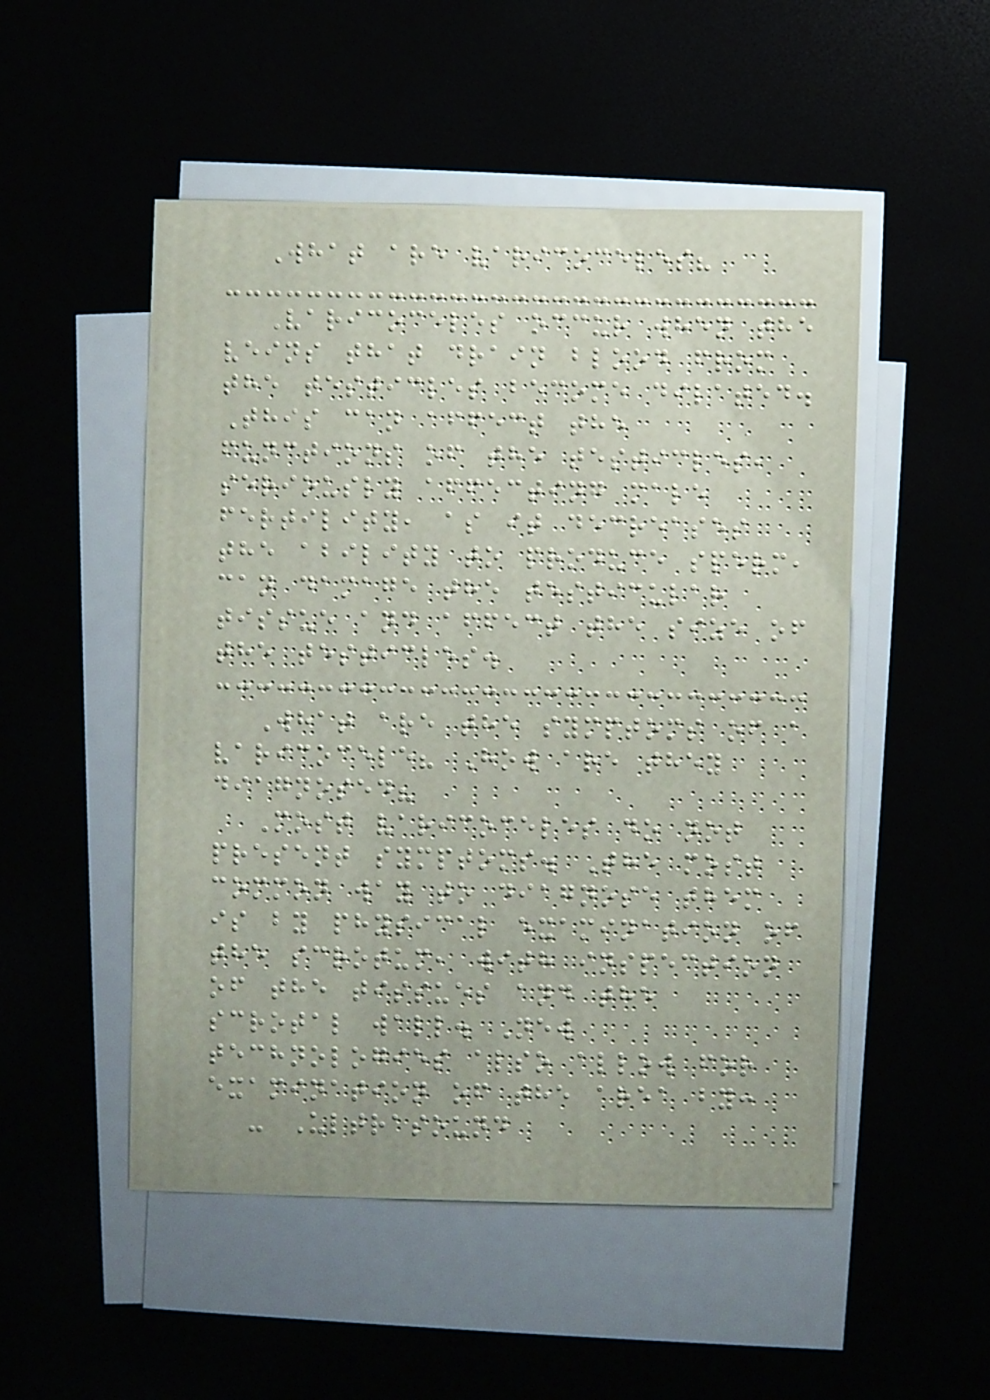What are varicoceles?
Varicoceles occur when the
veins that drain blood from
the testicles become dilated.
This can affect the
functions of the testicles,
seriously affecting male
fertility, as it decreases
the ability to produce sperm,
can damage the testicular
tissue and affect the size of
the testicles.
What are the symptoms of a
varicocele? How are they
diagnosed?
Most varicoceles do not
present symptoms. The most
common way to diagnose them
is by physical examination of
the scrotum, with inspection
of the tissues and the
scrotal wall. New
technologies also allow for
examination of the area by:
- Ultrasound
